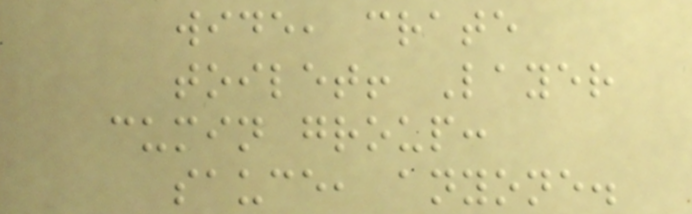wide, crate
toilet! Layer
cumin group:
sauce, anyone.
